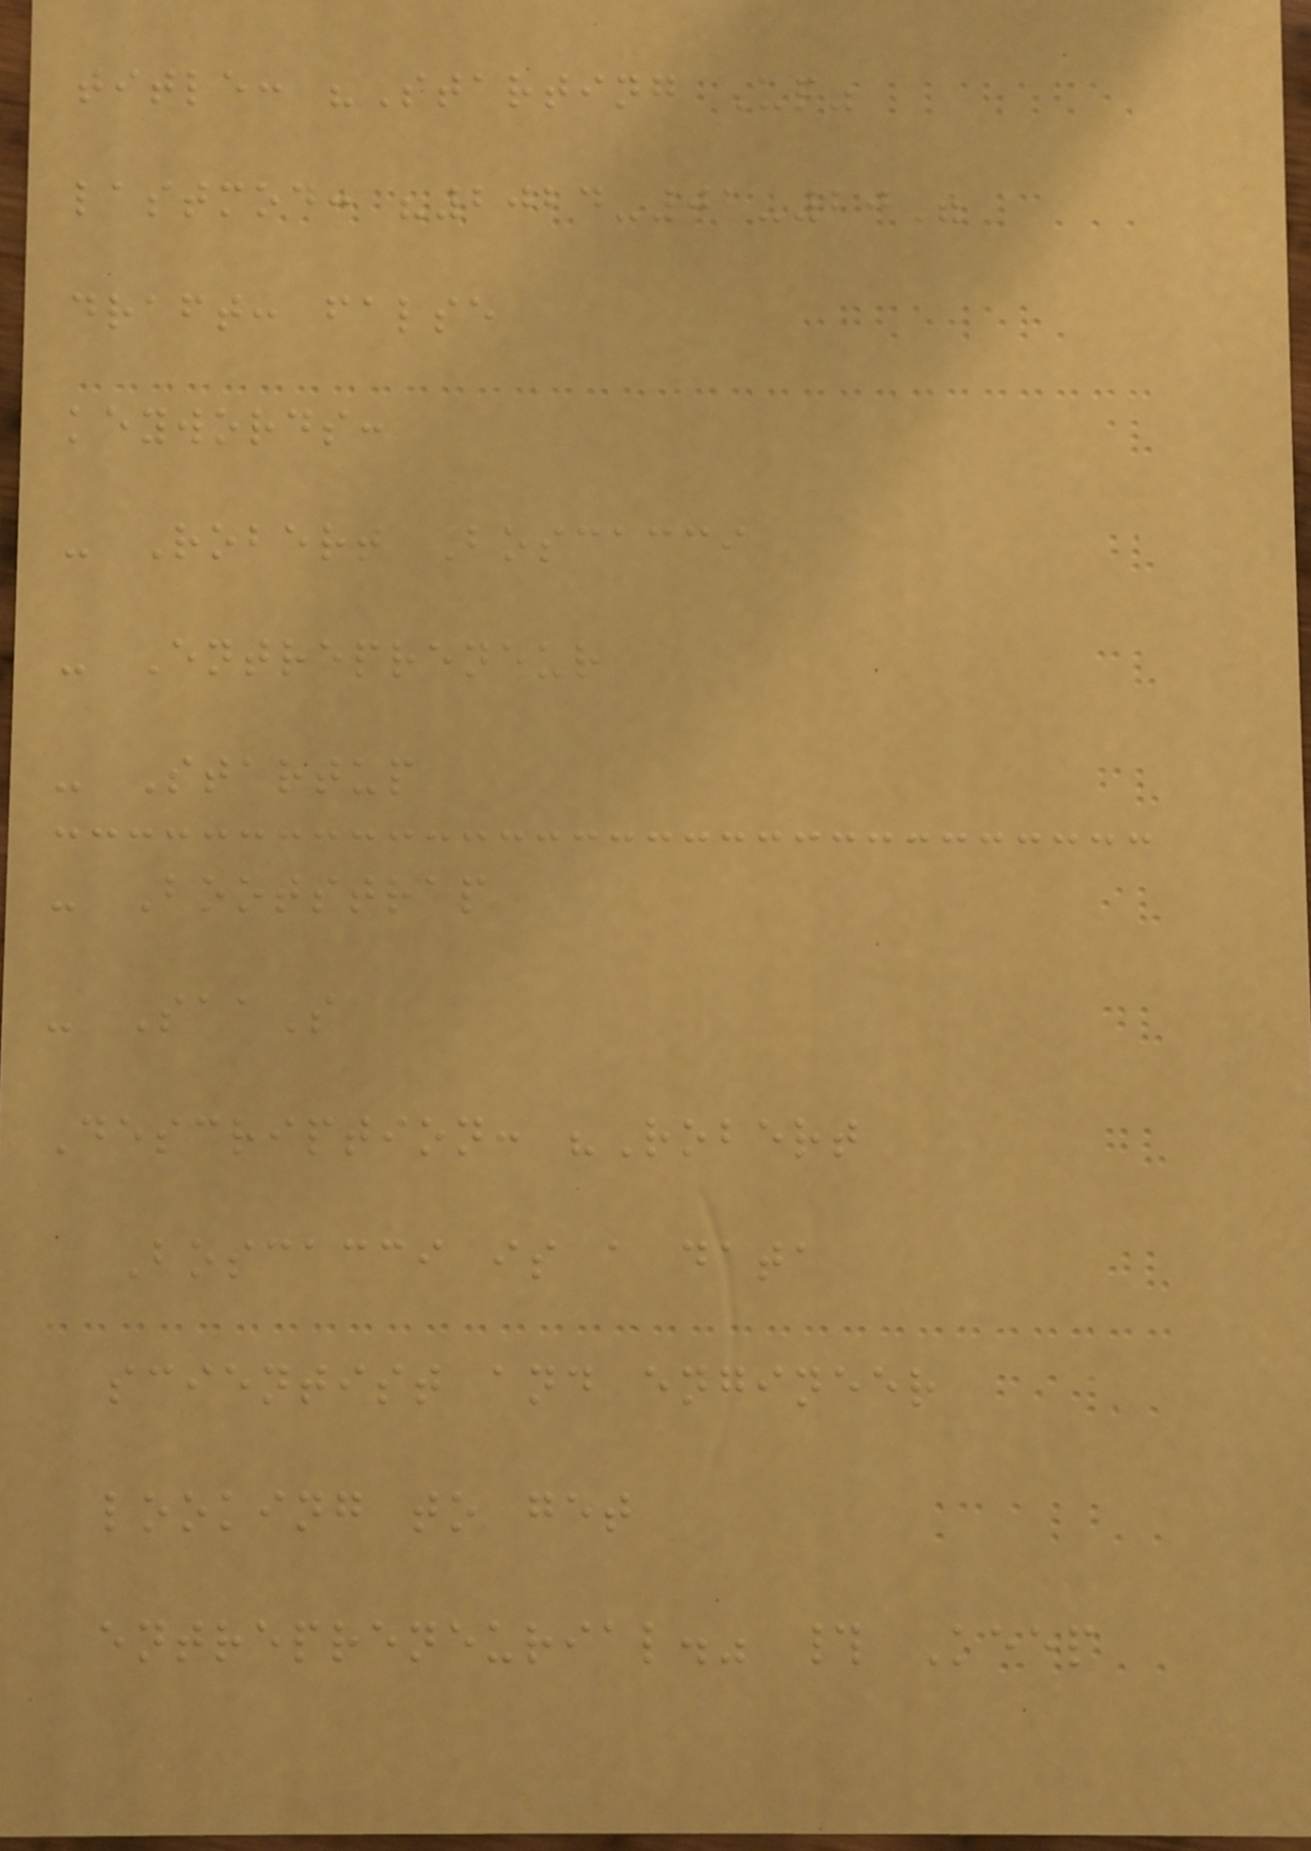title: "Starting Up"
lastmod: "2024-01-20"
draft: false
keywords:
- Robert Boscacci
- Entrepreneur
- Startup
- Bootstrap
- SaaS
Description: "Robert
Boscacci is a data
scientist and engineer
looking to get
entrepreneurial." # Keep
